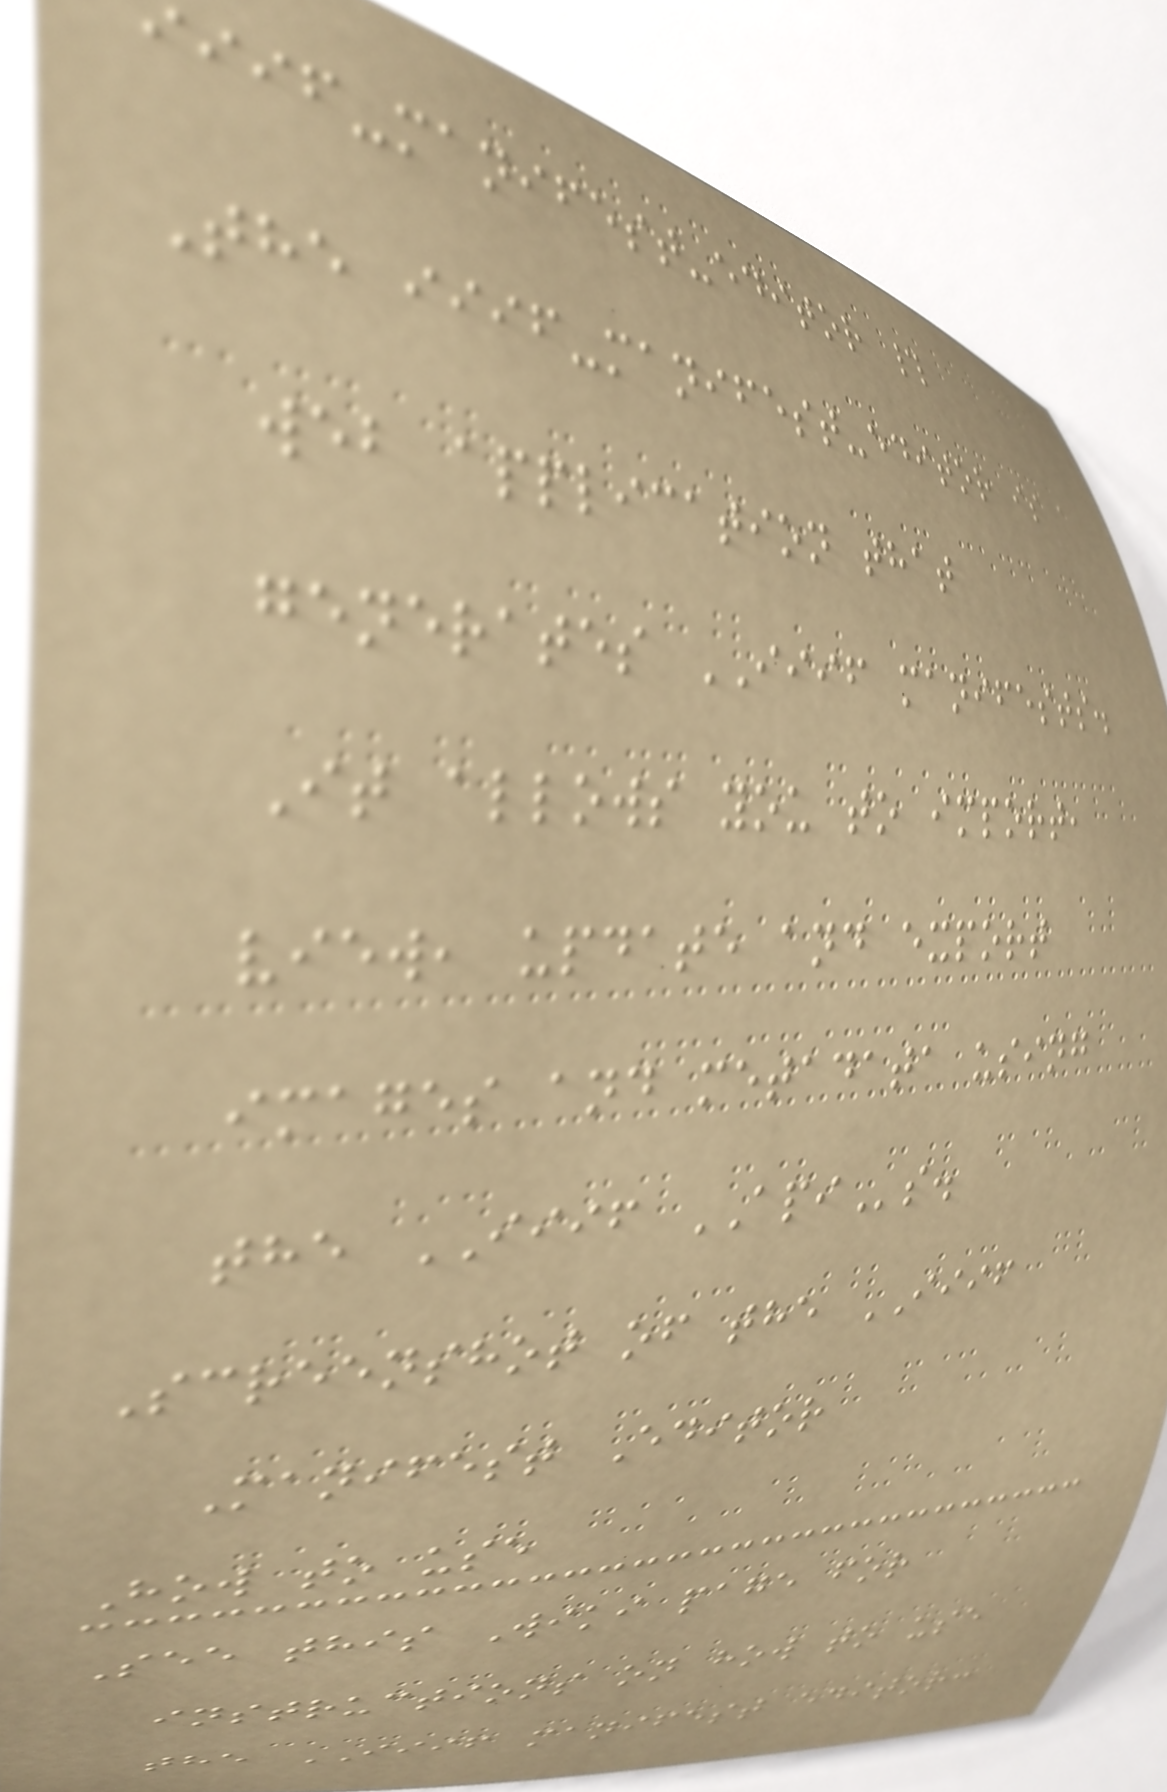iiif-manifest-editor #
The iiif-manifest-editor is a
web application that
generates IIIF manifests.
It allows you to import,
view, update and export
images and metadata using
the IIIF APIs.
Screenshot of the IIIF
Manifest Editor
How to use
See this Wiki page for
instructions on how to use
the IIIF manifest editor:
